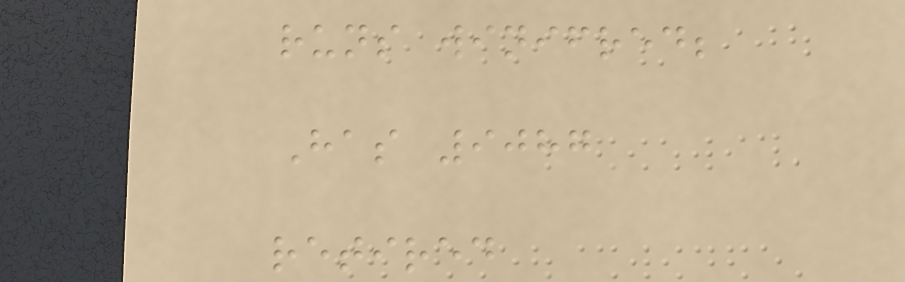runs winifred;
Has 9087
retired
